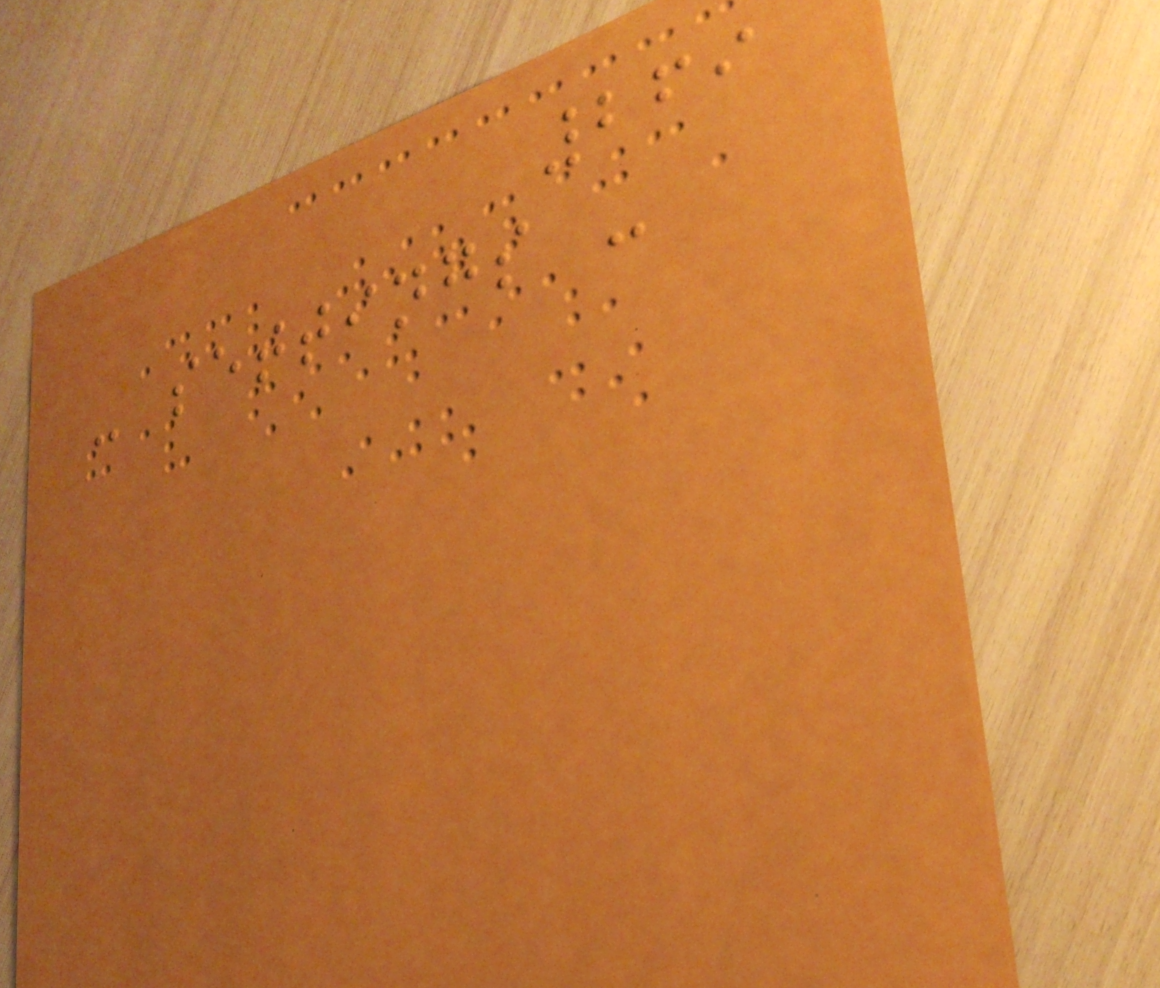269
- settings -
